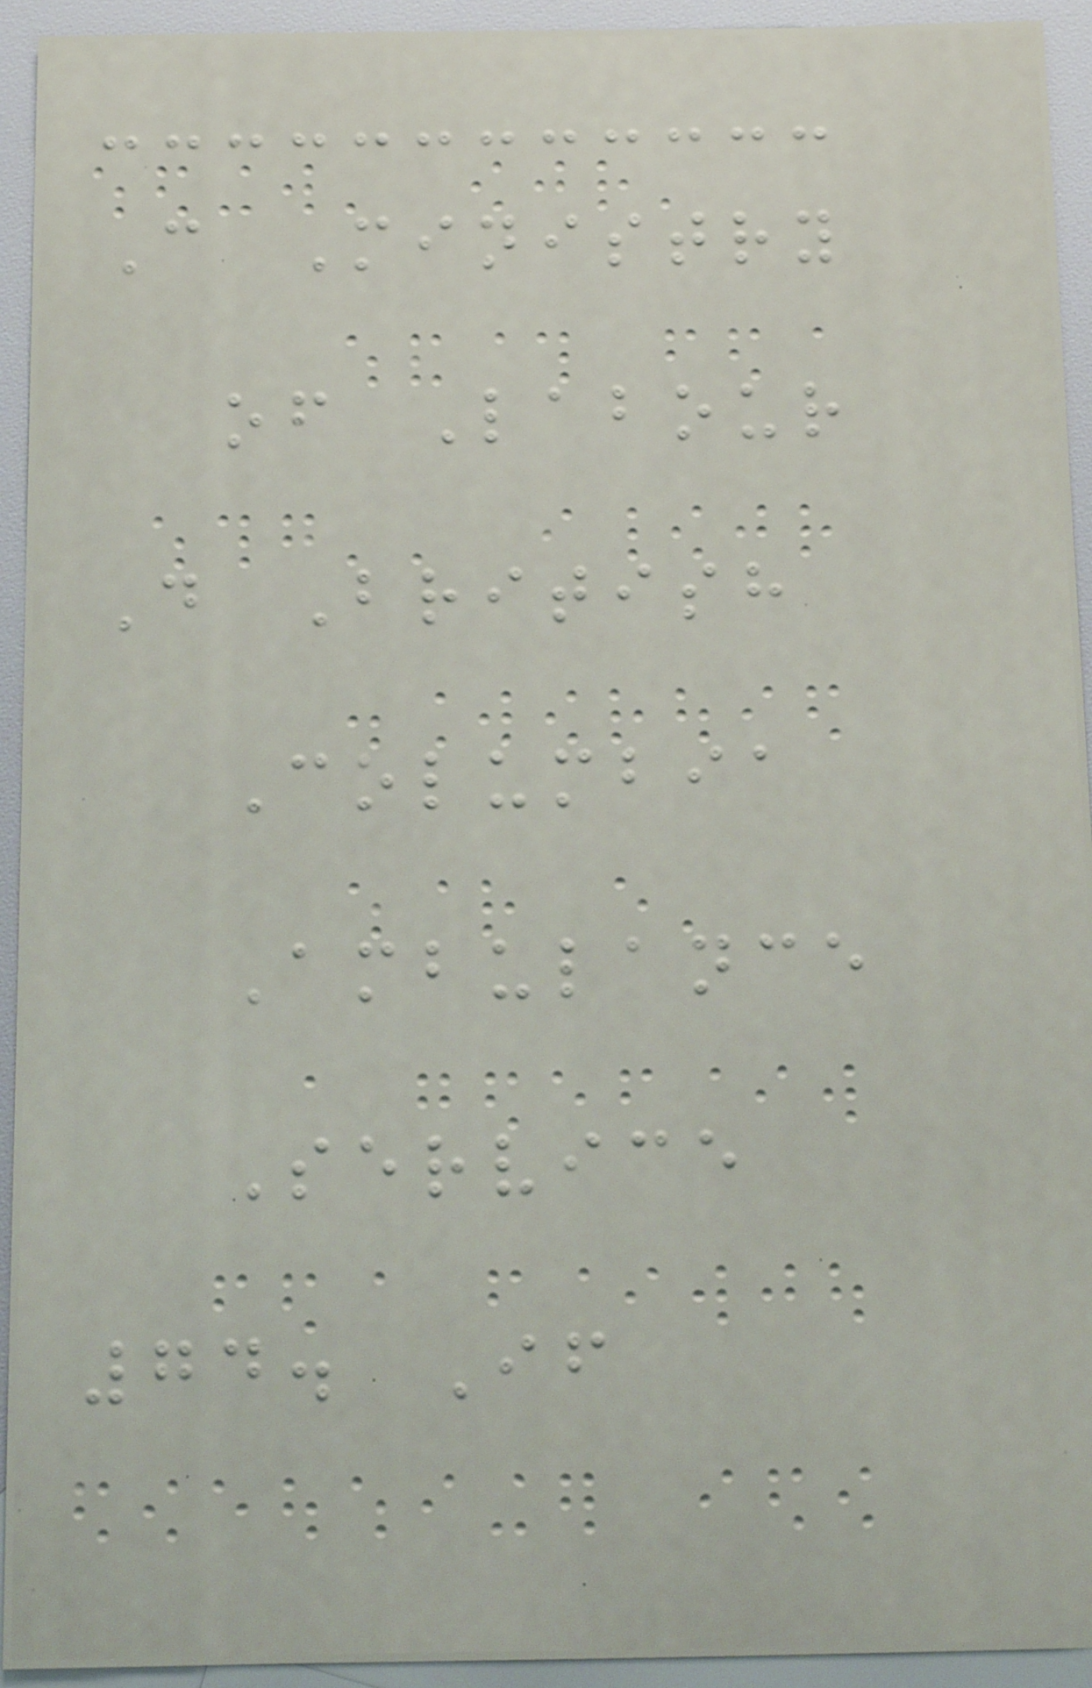C Ministry
of Labour
D British
Columbia
Ambulance
Service
74. If
